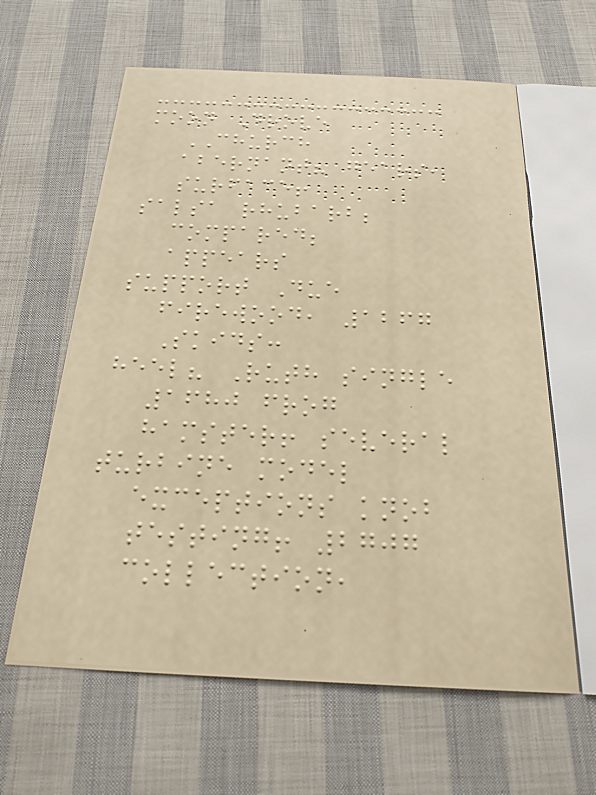moon Drove
CHURCH
abernant? gears,
surface!
salsa rhubarb;
compared;
appears
support Due
firewood, 1267
Skids:
heel? Ruth single
1680 frog
hamster! several
turbine model
exceptions knob
testing! 2707
collection,
